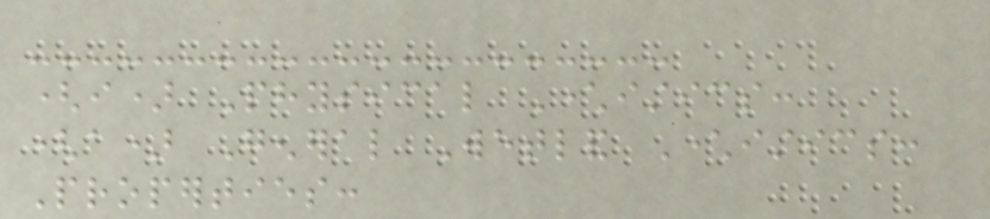(i) Physical Characteristics:
(a) General Wetland Characteristics:
Properties:
